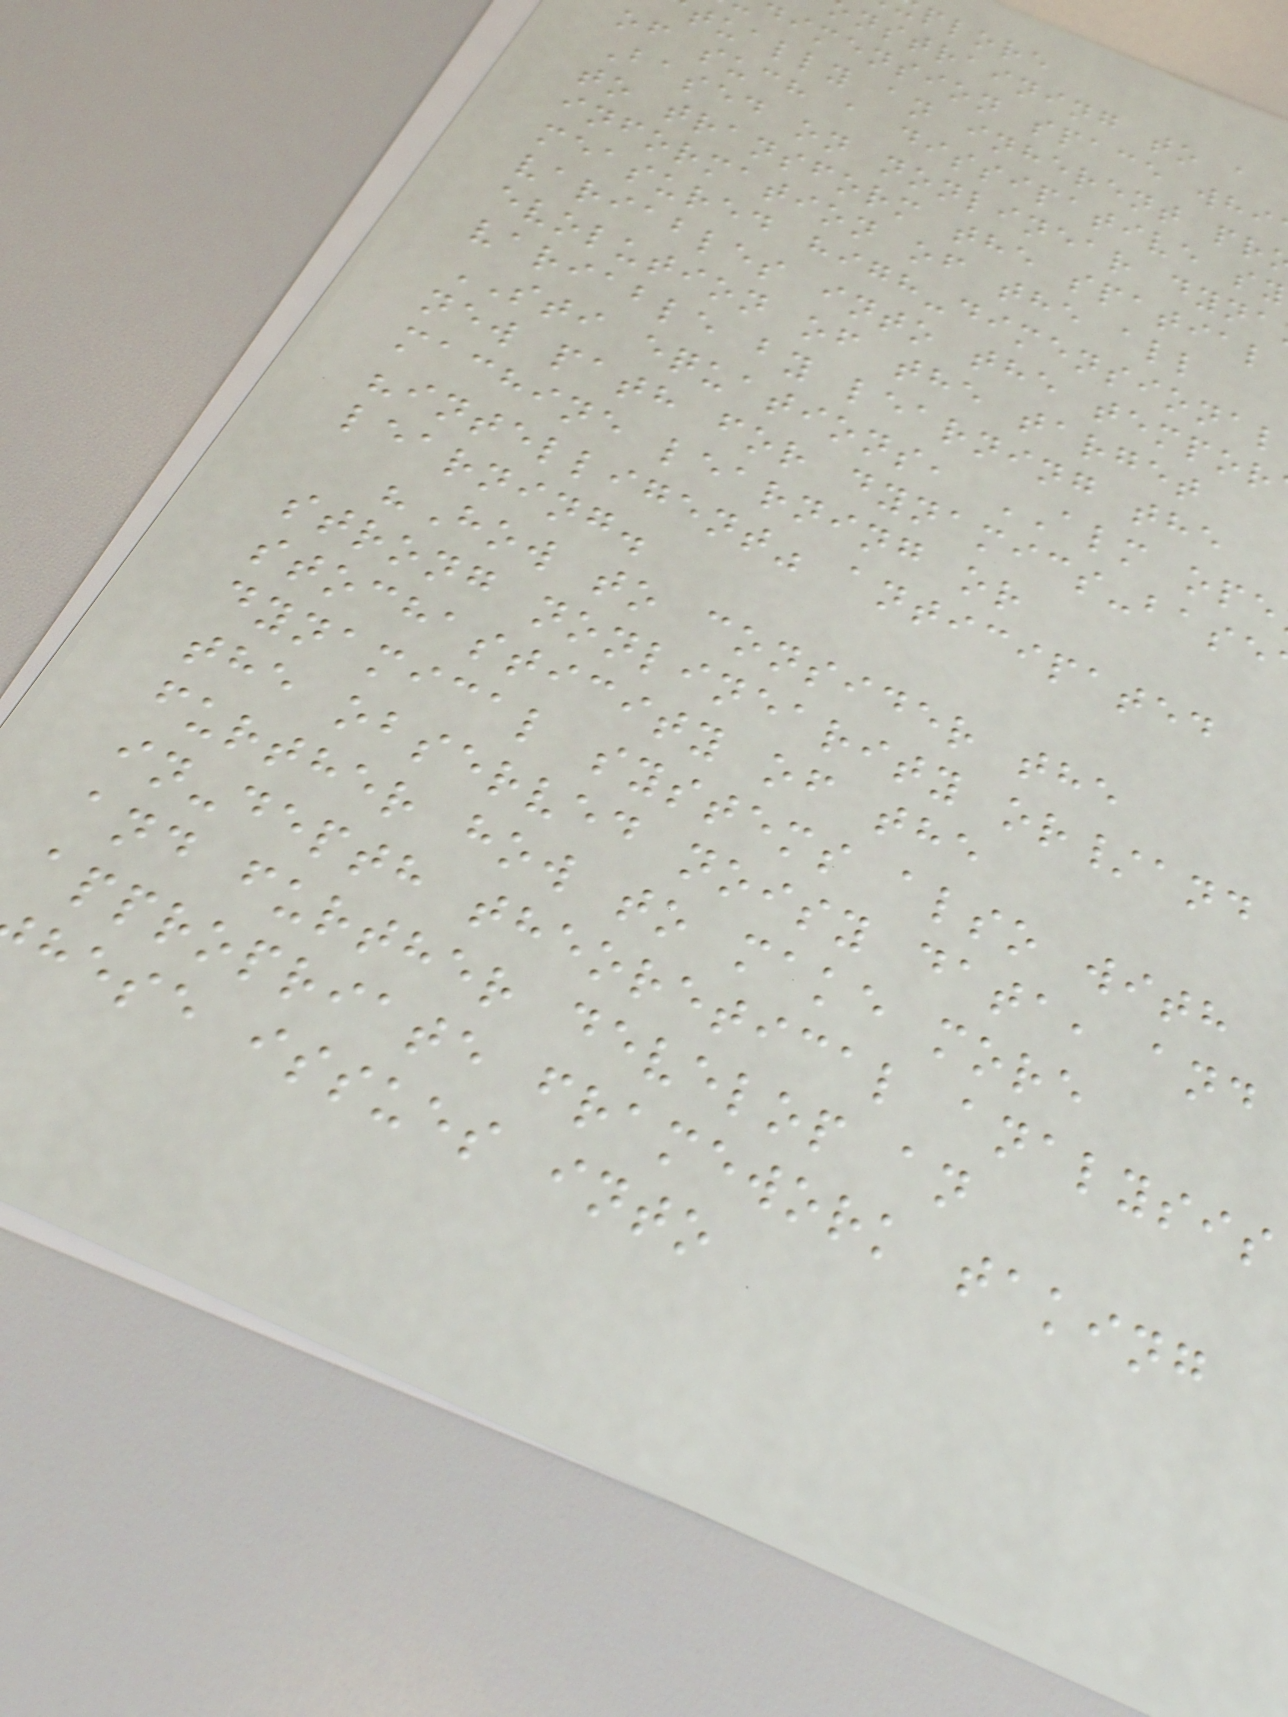plore
nstraining to a
dimension space whi
tually an inherent pr
of such a dissipative sy
Based on nonlinear dyna
to transform the spatial
information of the all
measured high-dimensional
variables into the tempor
evolution of the target
variable by learning the
STI equations, ALM ope
new path for dynamics-base
machine learning or
"intelligent" anticipated
learning.
"How to consider the
strong nonlinearity or/and
stochasticity of the
dynamical systems also with
the observed noisy data, and
further how to make more
in-depth theoretical analysis
and further develop an
appropriate framework taking
hese issues into
